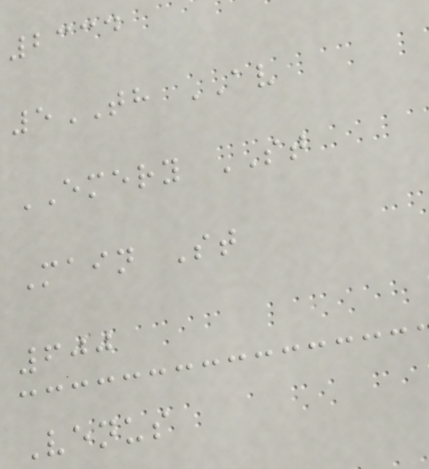2334
5TH AV
EMERY ST
Main St
600
Venus
